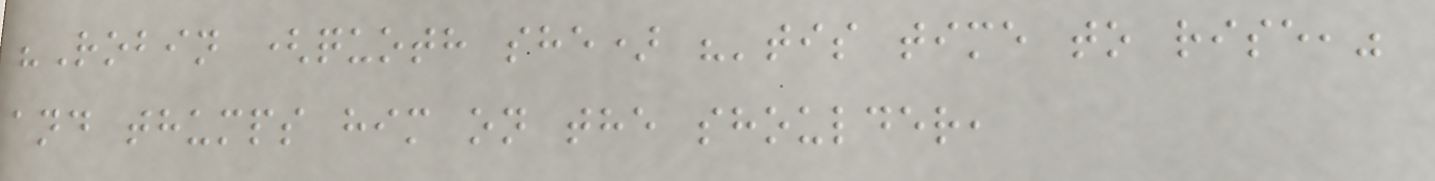"Robin (quoth she) "'tis time to rise,"
and thumps him on the shoulder,
